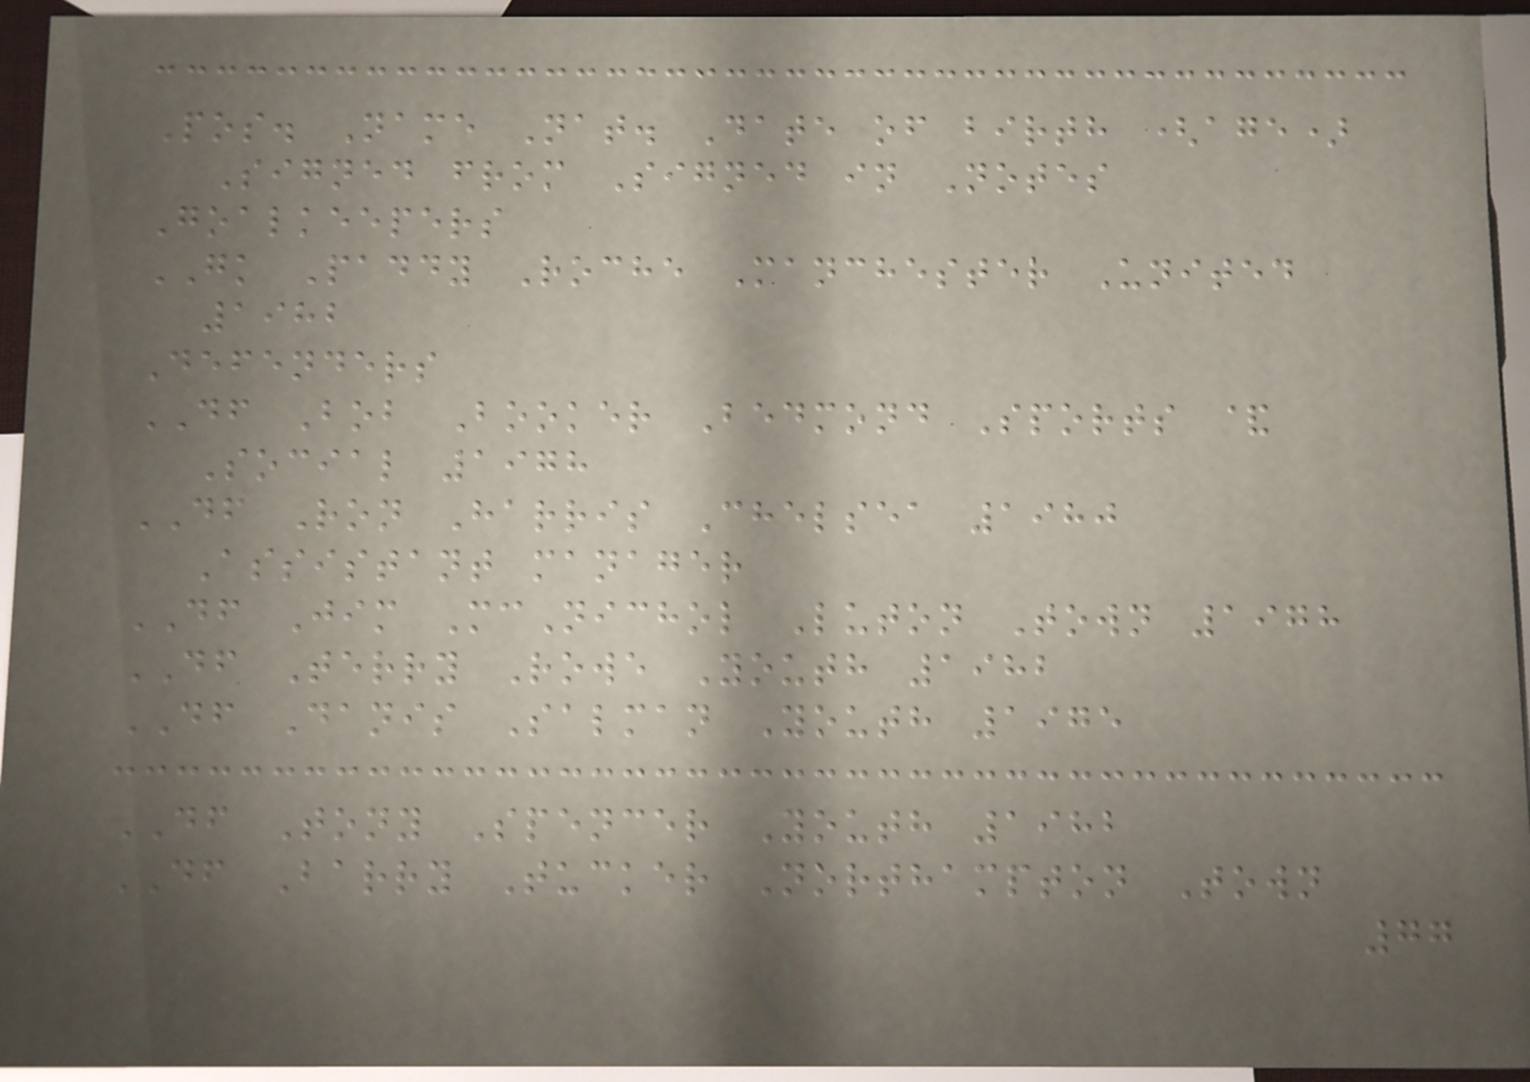Pos. Name Nat. Date of birth (age)
Signed from Signed in Notes
Goalkeepers
GK Paddy Roche Manchester United
1982
Defenders
DF Bob Booker Bedmond Sports &
Social 1978
DF Ron Harris Chelsea 1980
Assistant manager
DF Jim McNichol Luton Town 1978
DF Terry Rowe Youth 1982
DF Danis Salman Youth 1975
DF Tony Spencer Youth 1982
DF Barry Tucker Northampton Town
77
